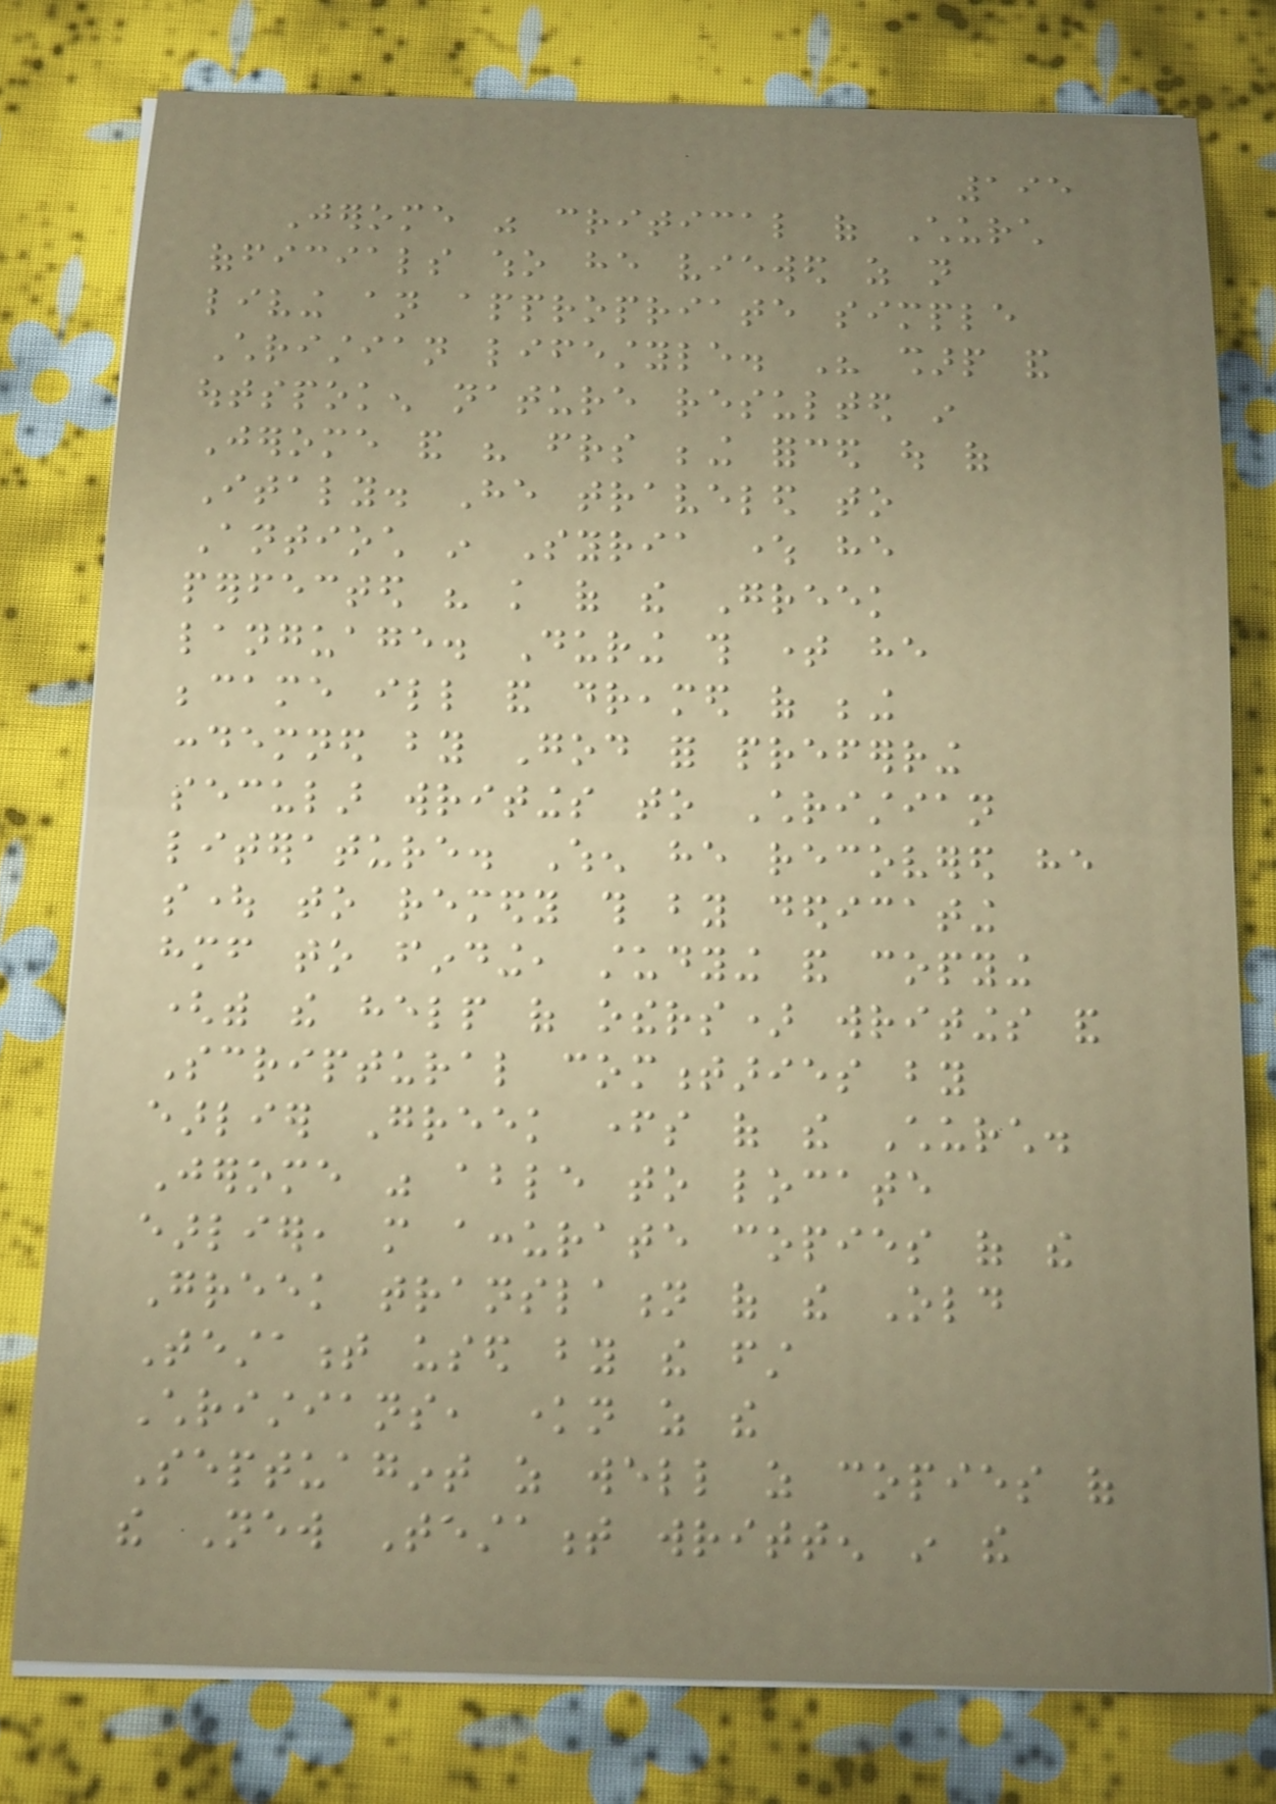195
Jerome was critical of Church
officials who he viewed as not
living an appropriate simple
Christian lifestyle. His sharp and
outspoken nature resulted in
Jerome and his friends being forced out of
Italy. He traveled to
Antioch in Syria where he
perfected his knowledge of the Greek
language. During this time he
became ill and dreamed of being
condemned by God for preferring
secular writings to Christian
literature. When he recovered he
sought to remedy this by dedicating
himself to finding, studying and copying
(with the help of others) writings and
Scriptural commentaries by
earlier Greek fathers of the Church.
Jerome was able to locate
earlier, more accurate copies of the
Greek translation of the Old
Testament used by the first
Christians, known as the
Septuagint as well as copies of
the New Testament written in the
